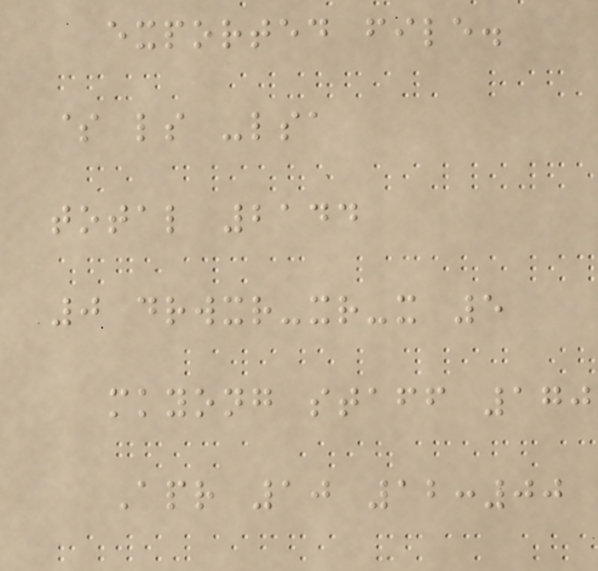exported file.
$ ls -lsa
total 2144
0 drwxr-xr-x 5
mkyong staff 170
Apr 10 12:00
